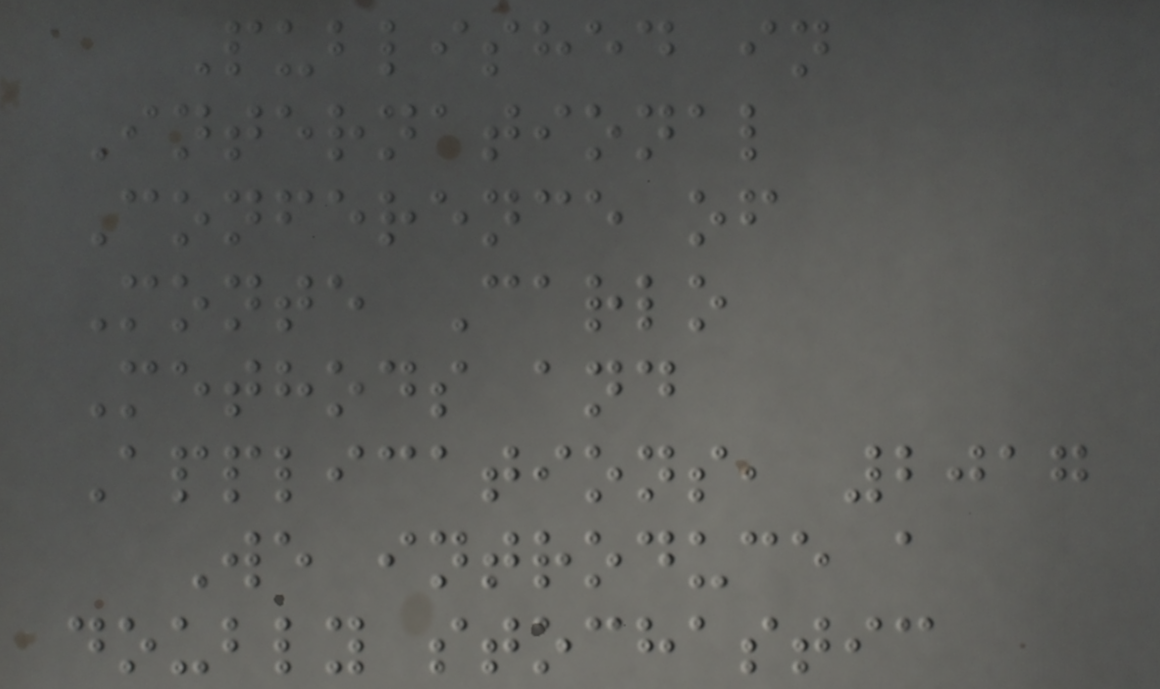Published in
International
Conference of
Monte Carlo
Methods and
Applications, 2017
We introduce a
doubly stochastic
